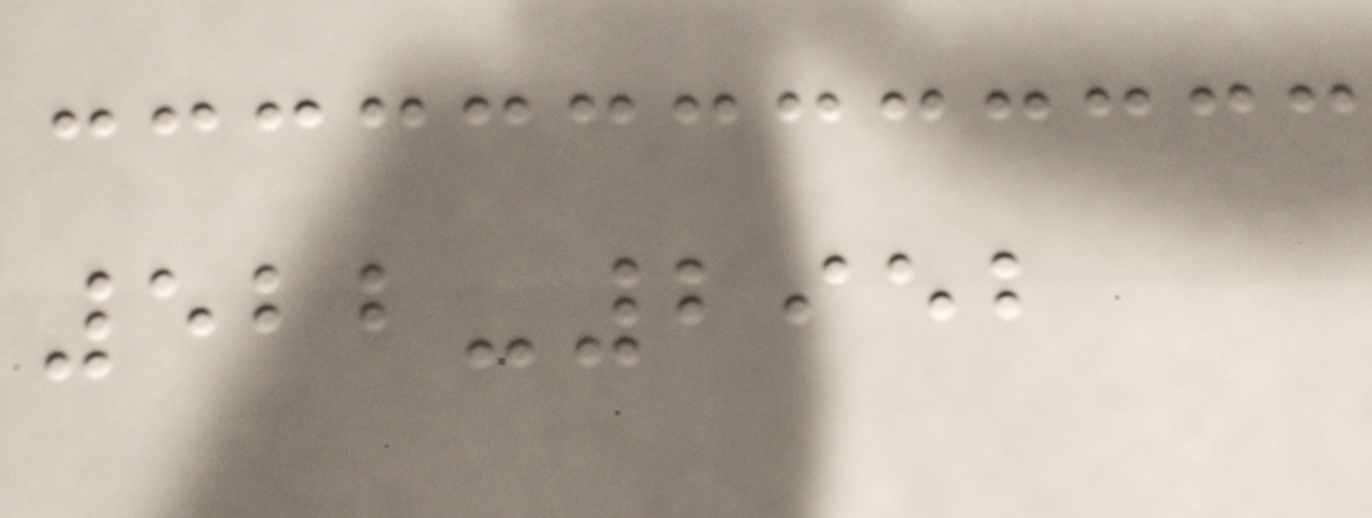522-2952
